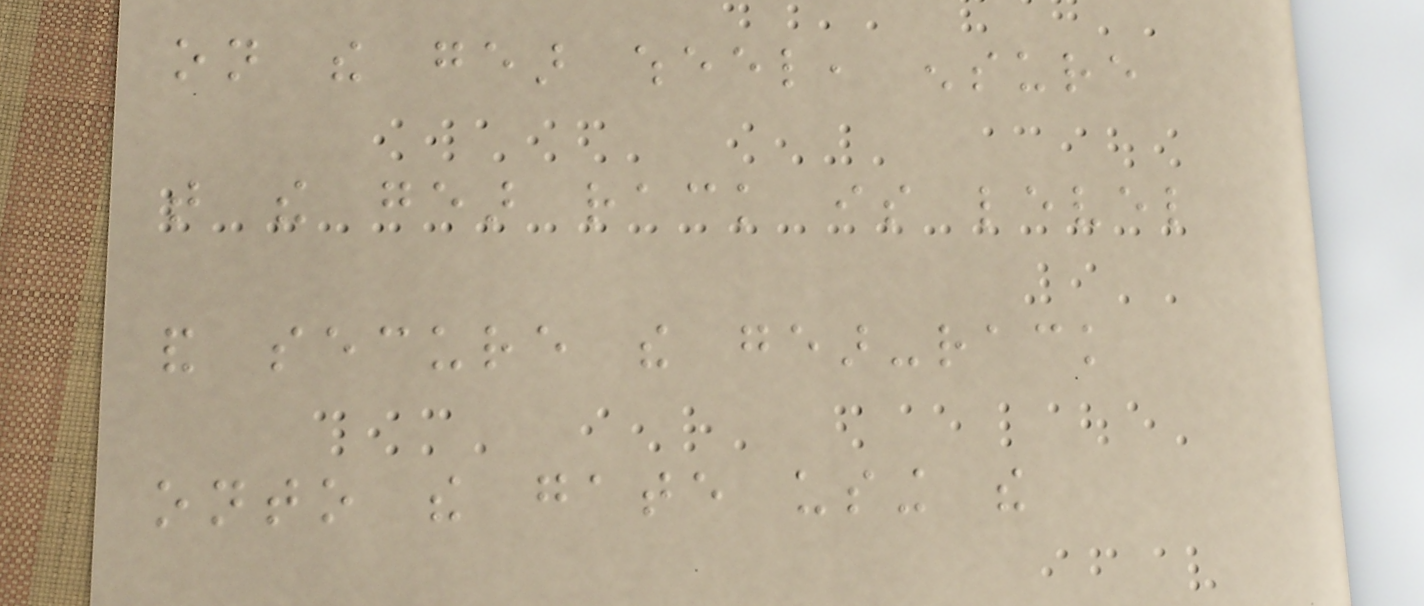on the gear wheel, ensure
that the gear rack is level
and secure the gear-rack
onto the gate using the
